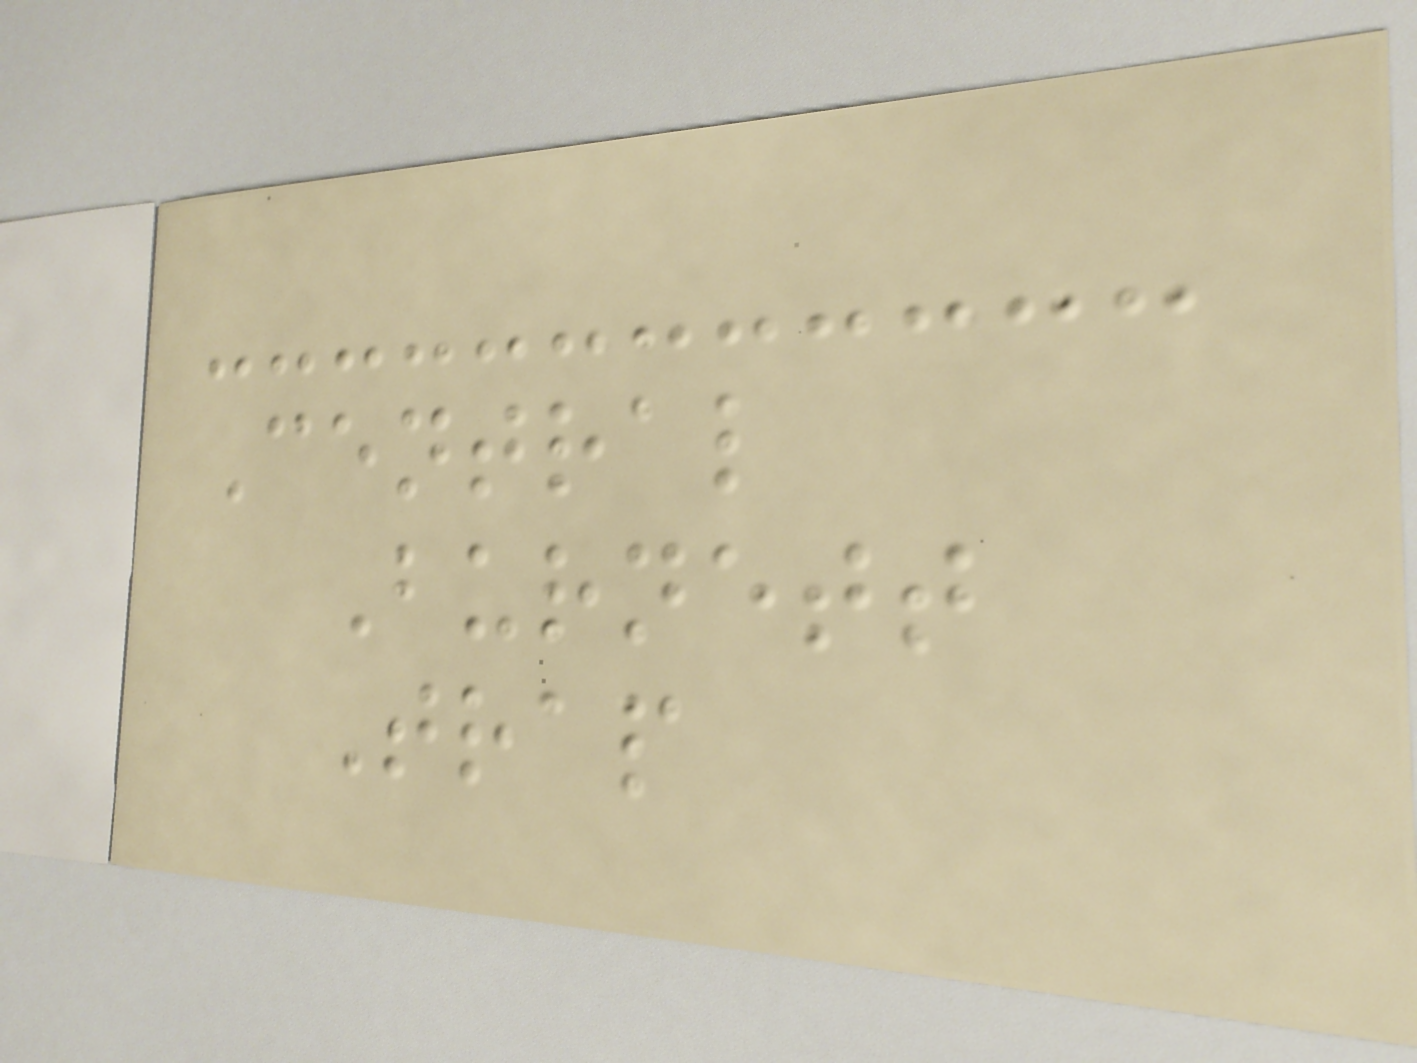Central
Burnett
Trap
